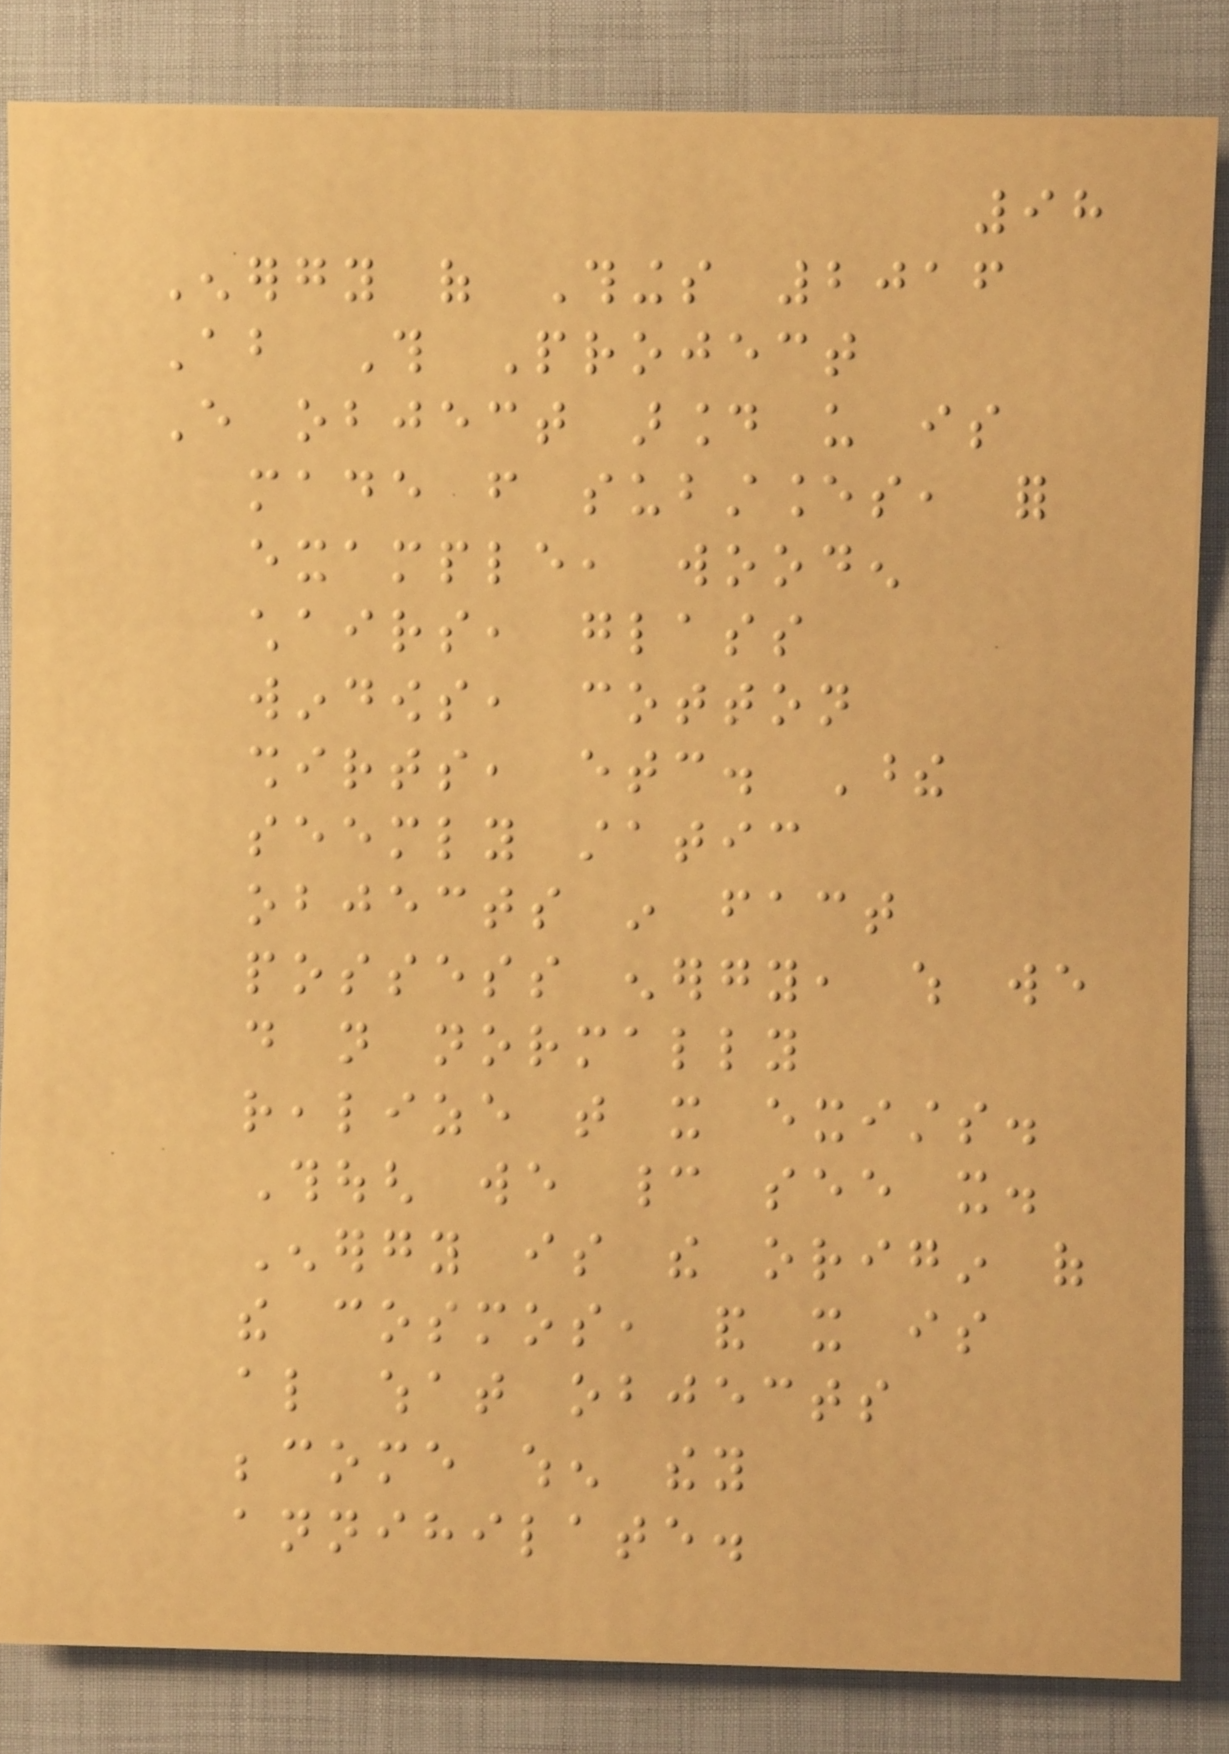98
Energy of Things 2016
About This Project
Every object around us is
made from substances, for
example, wooden
chairs, glass
windows, cotton
shirts, etc. These
seemly static
objects in fact
possess energy, which we
do not normally
realize that it exists.
Though we cannot see it.
Energy is the origin of
the cosmos, and it is
also what objects
become when they
annihilate.
